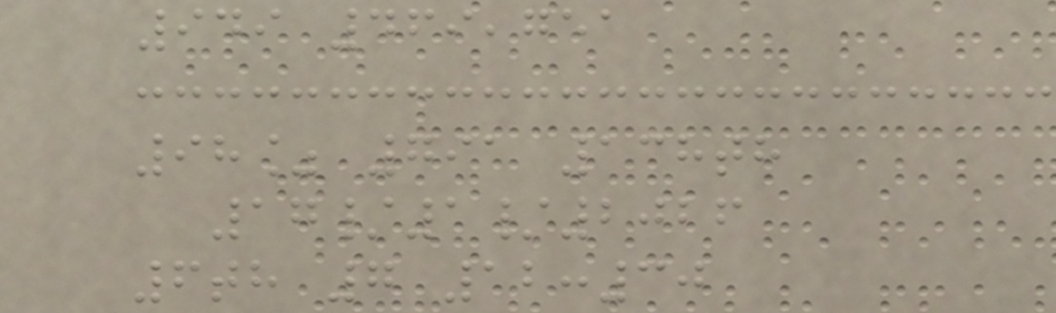949 469,751
98% 791 138th
17/1/2026
6th 7 12:30
